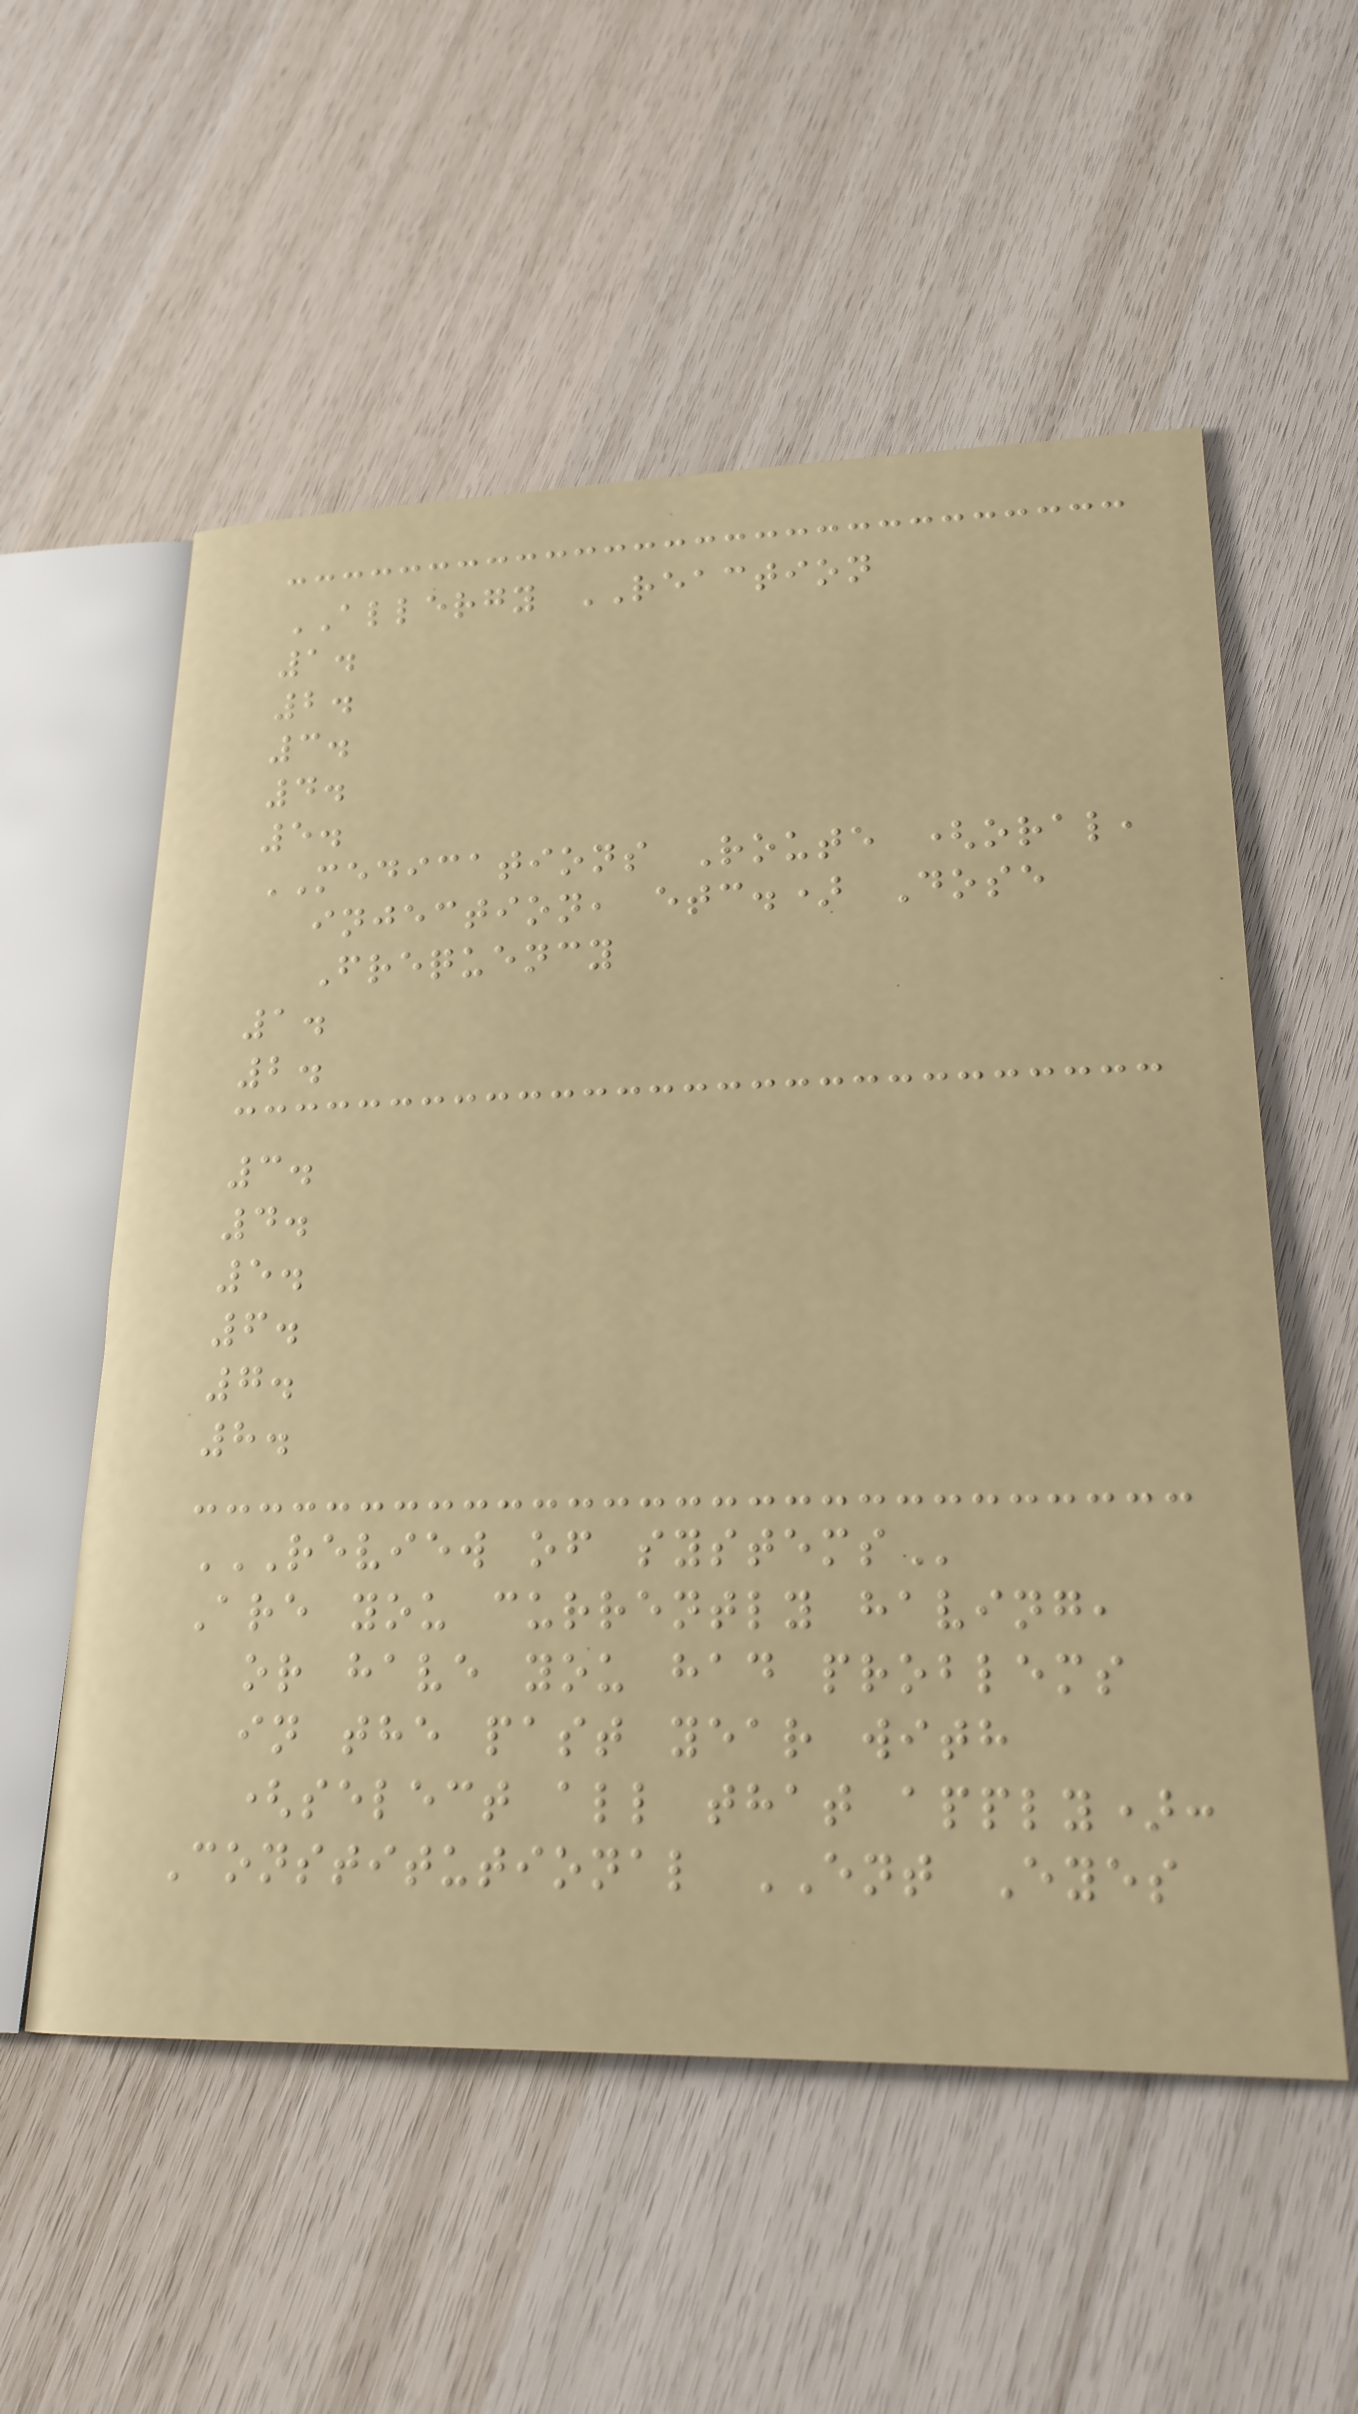ALLERGY REACTION
1.
2.
3.
4.
5.
MEDICATIONS Route (oral,
injection, etc.) Dose
Frequency
1.
2.
3.
4.
5.
6.
7.
8.
REVIEW OF SYSTEMS
Are you currently having,
or have you had problems
in the past year with
(select all that apply):
Constitutional ENT Eyes
